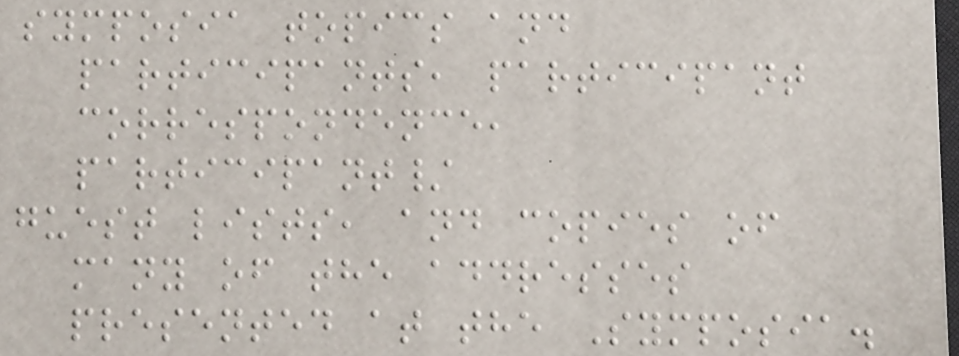symposia topics and
participants, participant
correspondence,
participant/
guest lists, and copies of
many of the addresses
presented at the Symposia.
